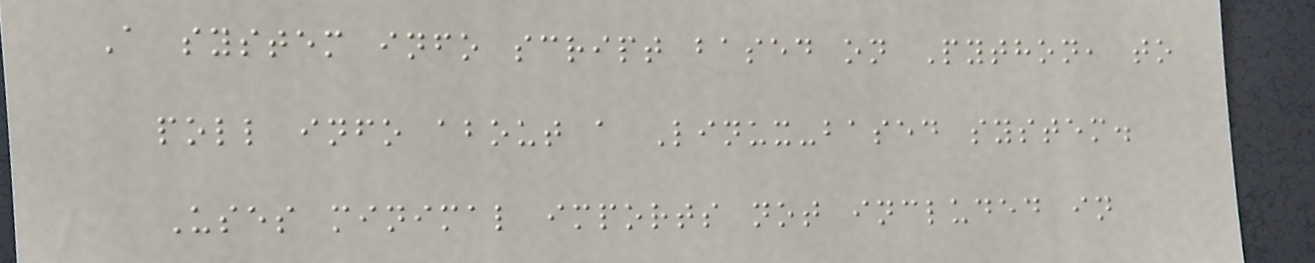A system info script based on Python, to
poll info about a Linux-based system.
Uses minimal imports not included in
